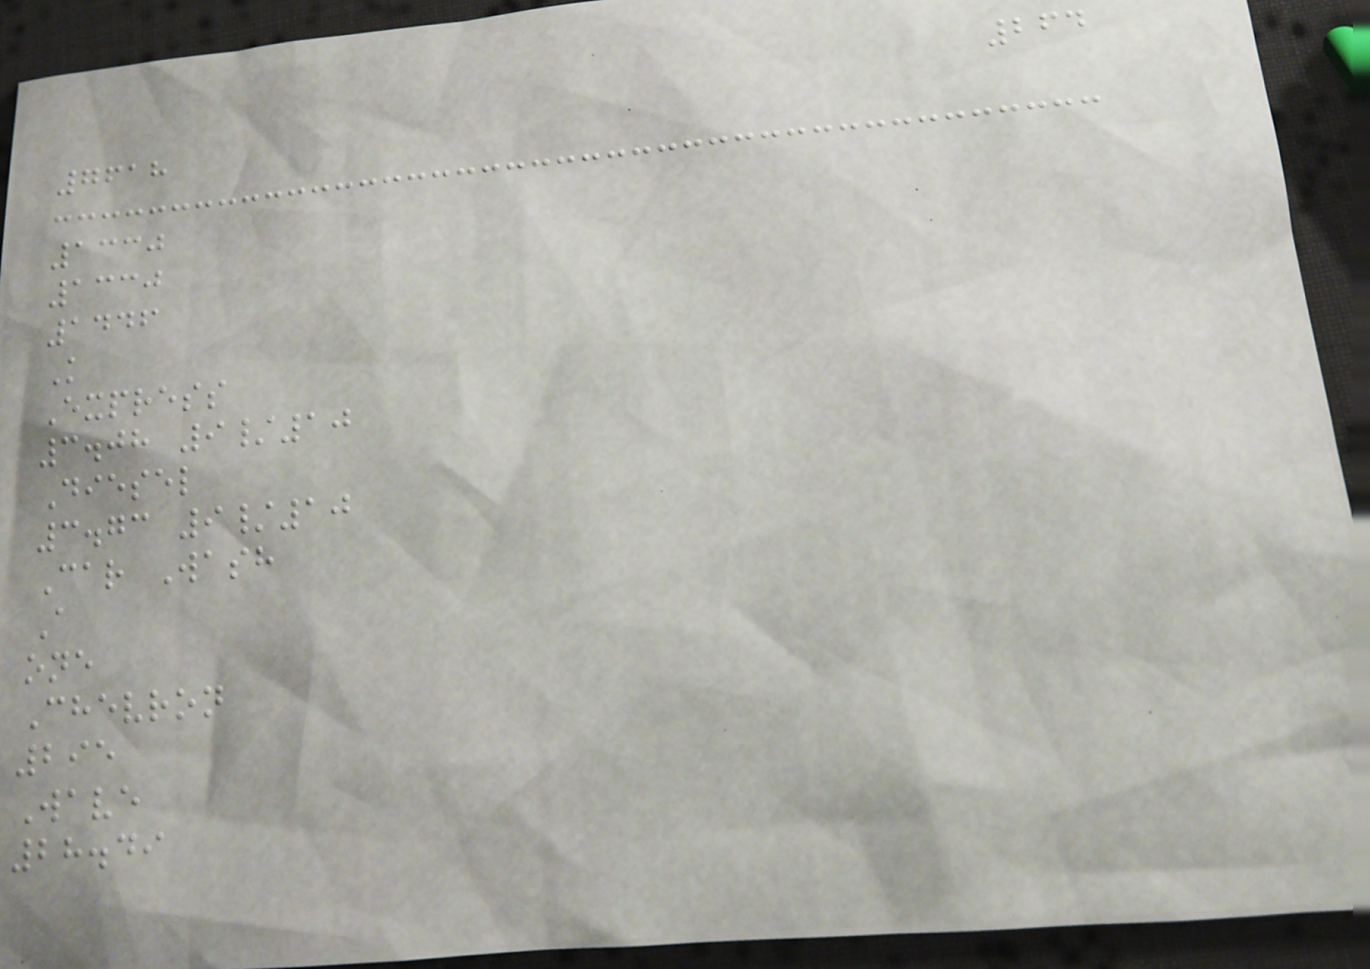264
7618
1330
1330
1446
K
Express
3.08 9/10
Diesel
3.73 9/10
Car Wash
A
one
Chevron
295
Wave
28.49
